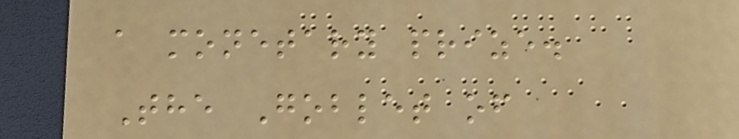a monetary prize.
The Goblet of
